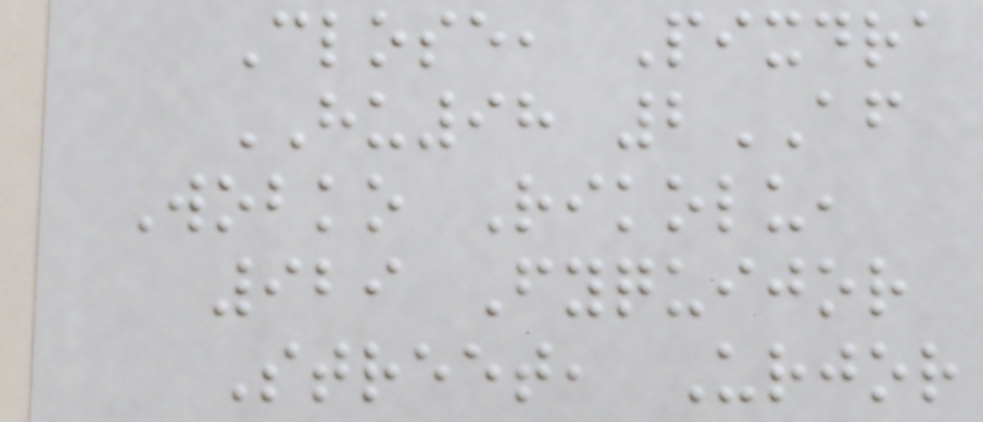Close, Pixdra
HU98 2AF
Wobko Rikolu,
929 Fyquijor
Street, Urjor
